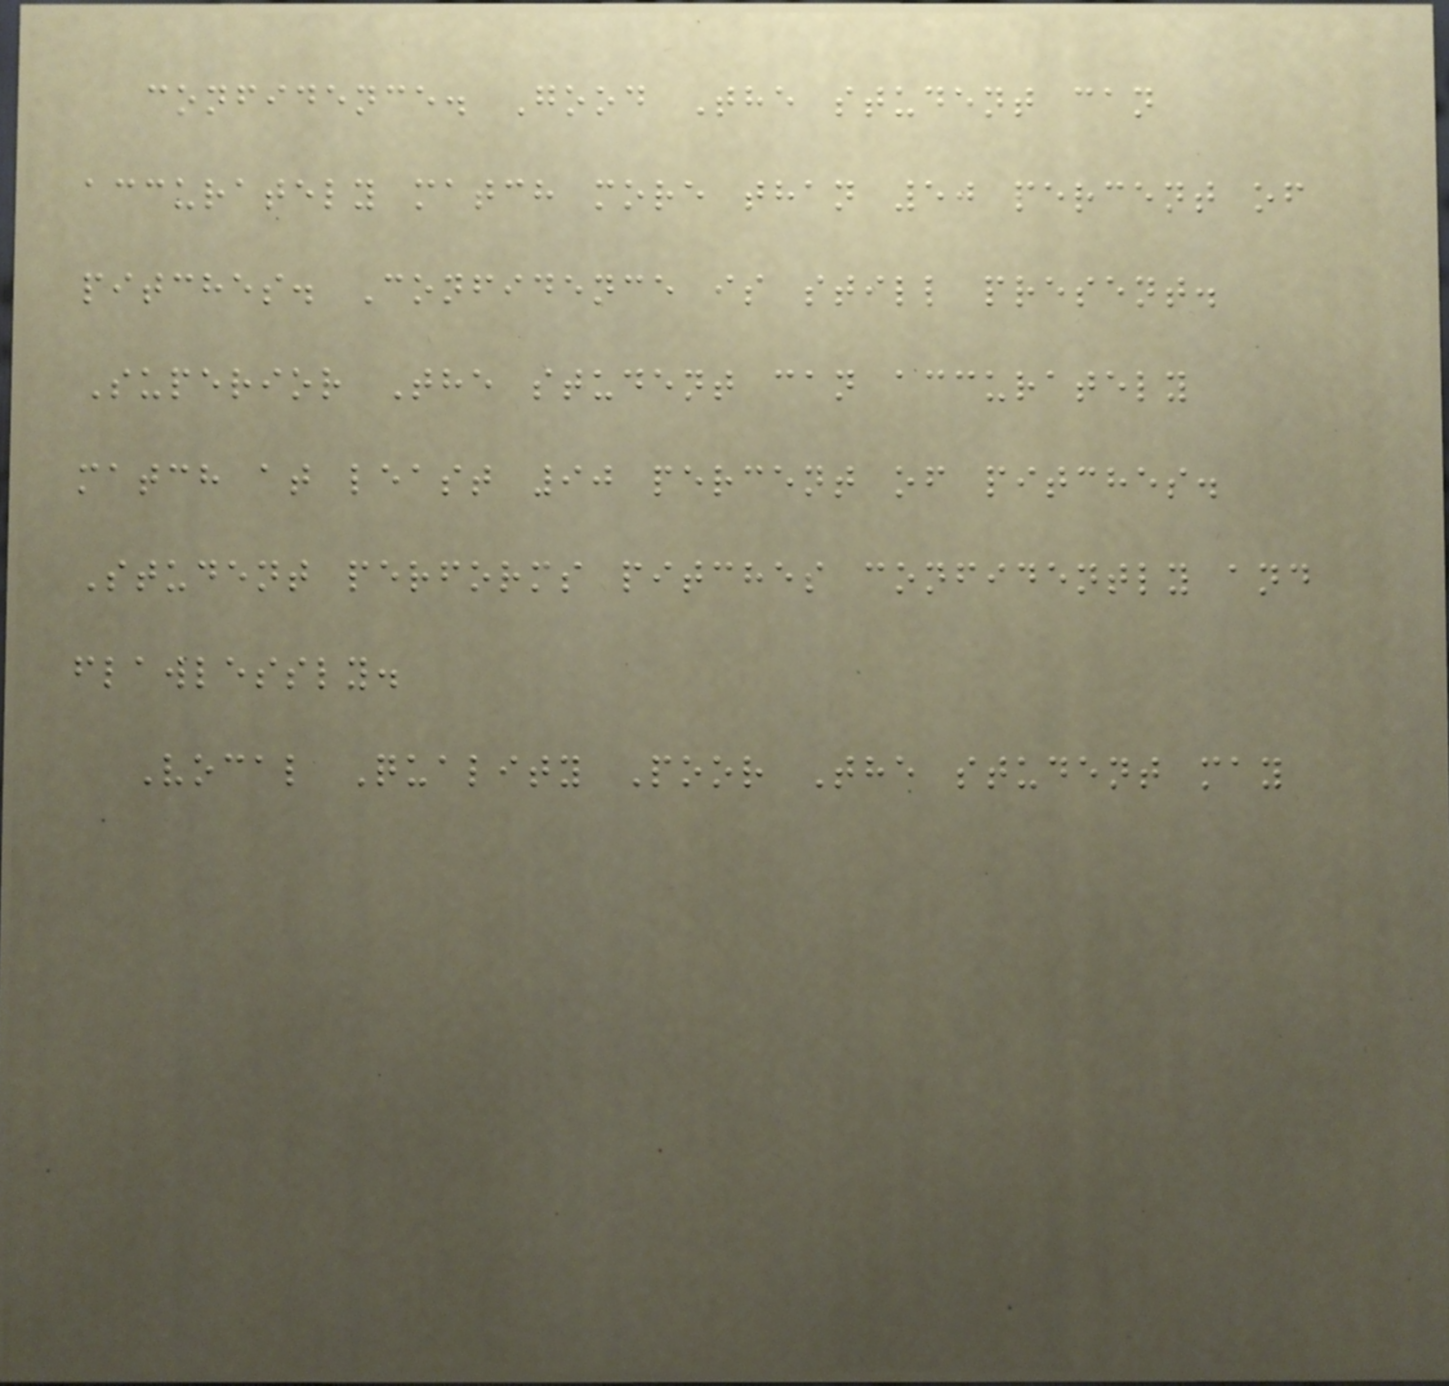confidence. Good The student can
accurately match more than 50 percent of
pitches. Confidence is still present.
Superior The student can accurately
match at least 90 percent of pitches.
Student performs pitches confidently and
flawlessly.
Vocal Quality Poor The student may
